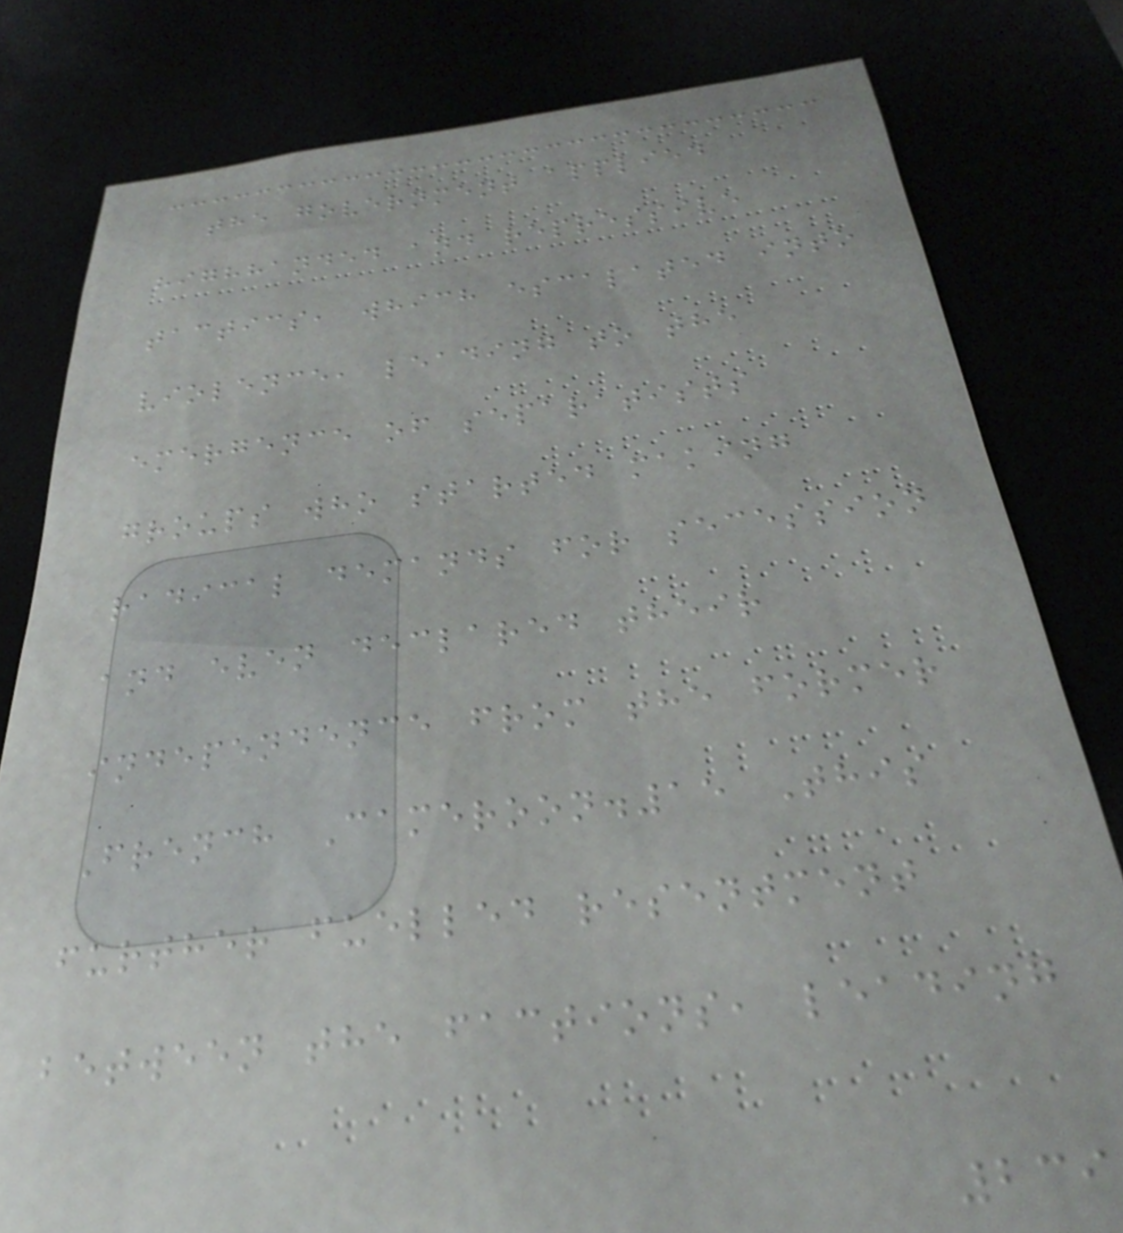the government applied
highhanded and repressive
tactics, which escalated into
violence, leading to the
emergence of separatists
groups who started making
radical demands for secession
and even declared their
independence from the former
French Cameroon.15 This
further fuelled resentment
between the factions, leading
239
